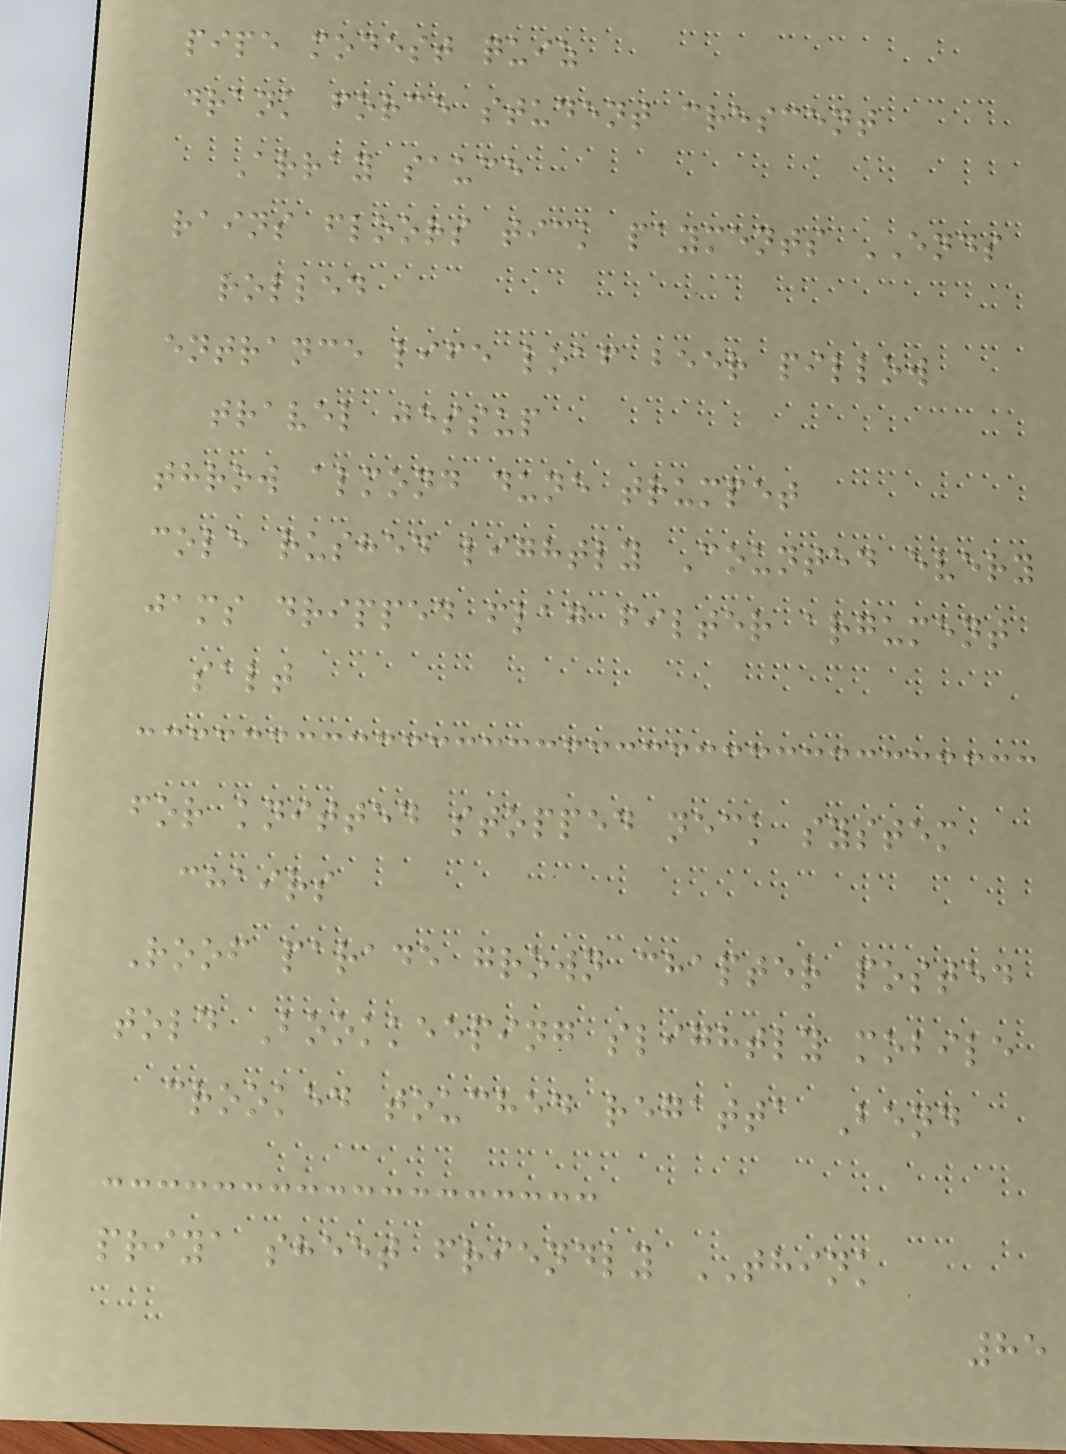pipe modest quiz
drank force student crescent
Array sauce
rains floors tick payments ENDS
rolled
entrance life loaf beer pillow
travel jessup
throw almond dune trumpet
cole rushed lightly Counted every
jams dripped flag filter argument
salt
for knitted stopped neck system
chairs
Roof parade grown chapter posted
told Bookkeeping slightly mobile
crooked touched regatta Bend
priya sheet friendly THINK
85
